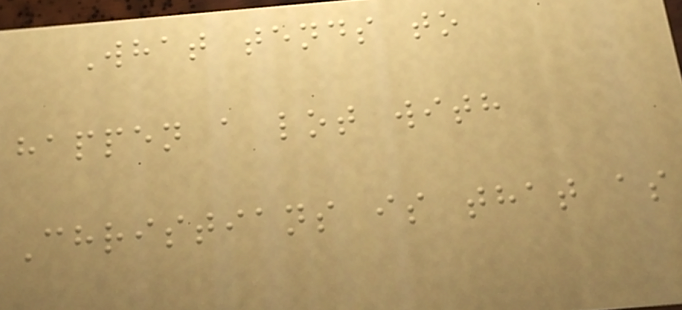What tends to
happen a lot with
Christians is that as
